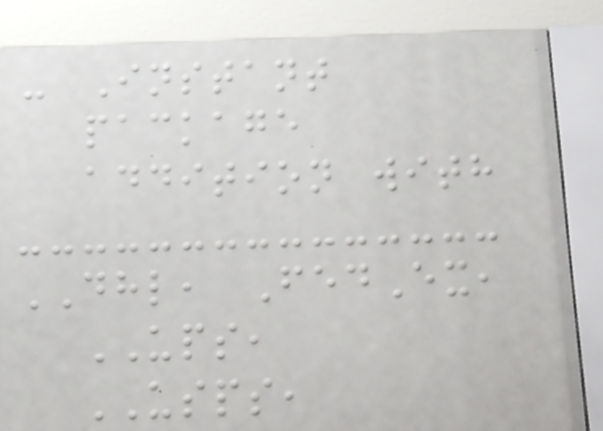- Instant
package
addition with
DHL, FedEx,
UPS,
USPS,
